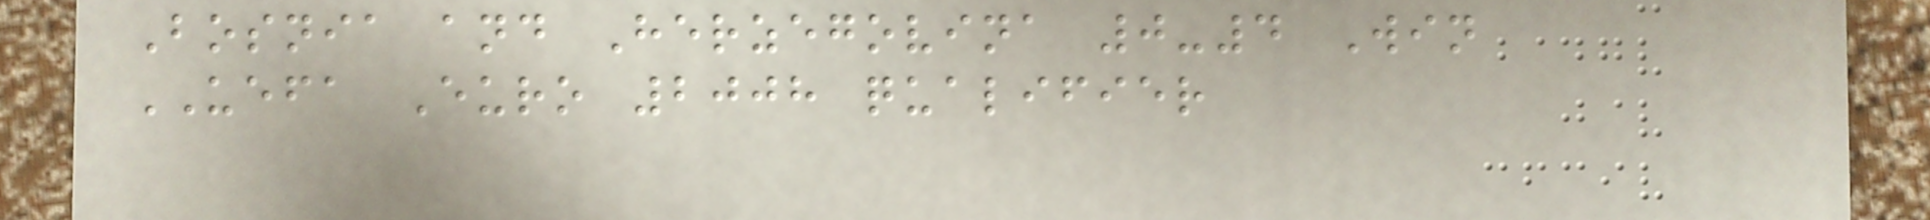Bosnia and Herzegovina 0-4 Win
UEFA Euro 2008 qualifier
